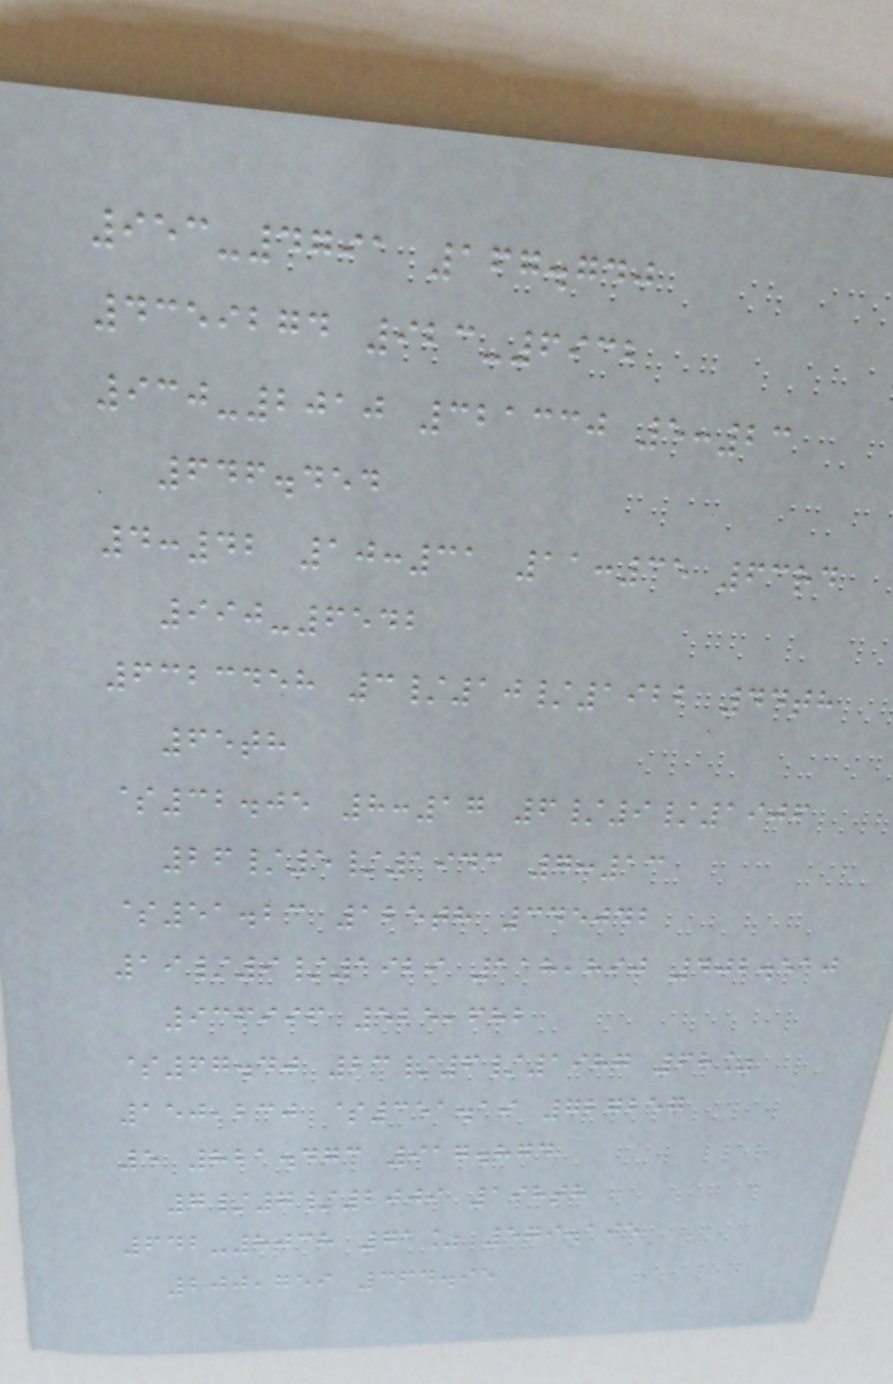953-4791 167.740
4359274 923-6932
930-2010 321330 5:23
646.454
4:42 10:31 11:35 63rd
990-6542
6323458 3/10/1922 44th
65th
$32.05 8:17 6/9/1906
26/5/1943 7:13
$51.23 125th 345042
19/9/1929 118,890 402.510
936996 525,682
$67.40 23/6/1987 68%
150,230 $351.19 727257
5 821.473 917.874
7/7/2009 198th
642-8038 71% 579.105
200,759 364.95
